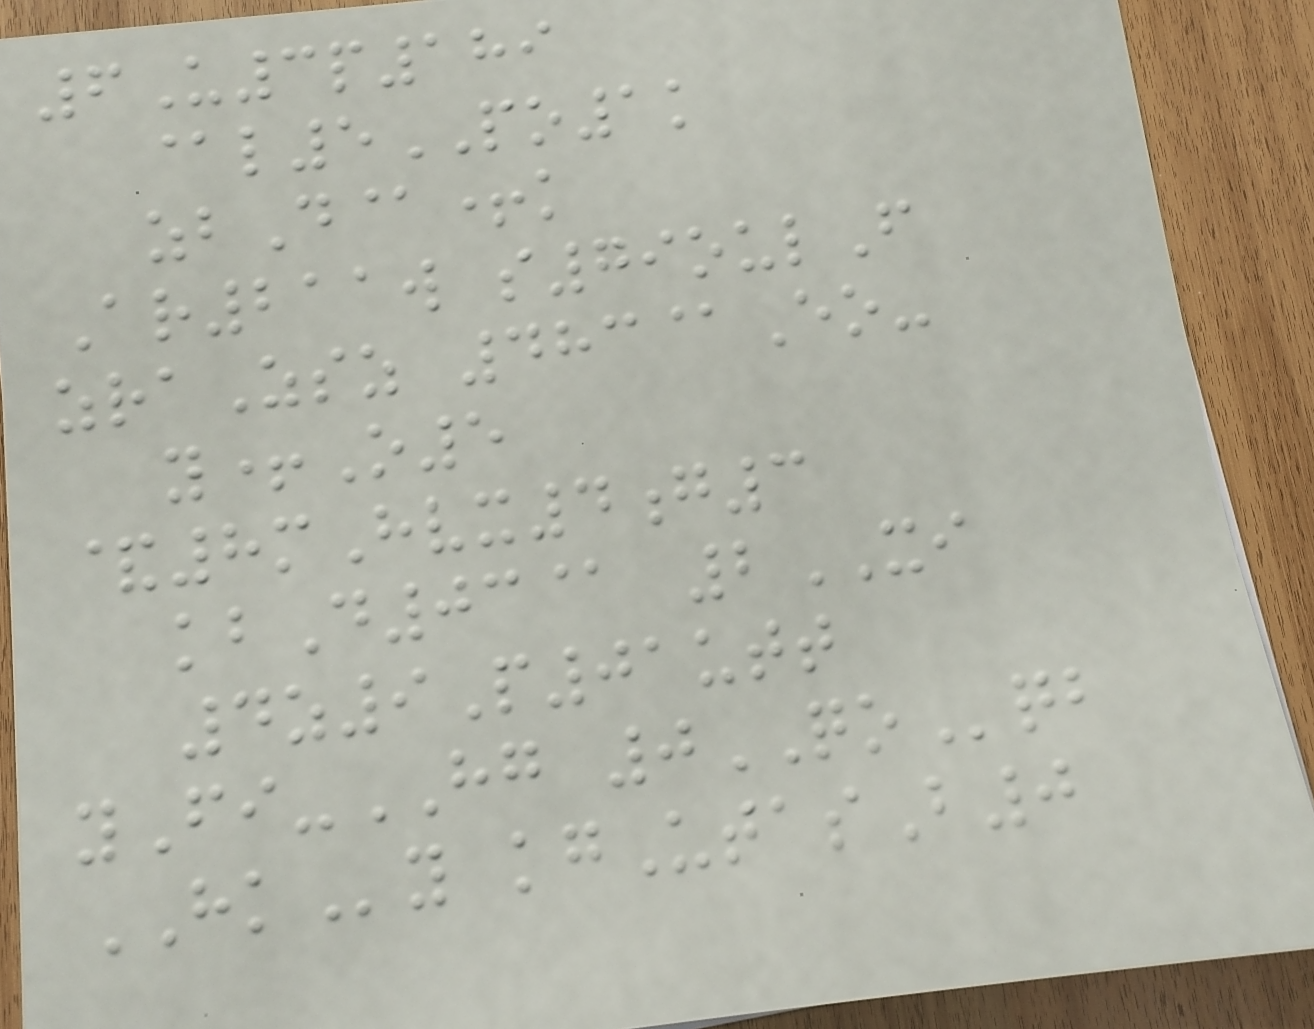6U3p189
@l5PO1k
zbD@+k
Ar211w s79oulF
zraZsz 483@Eo-
y+O5
&8mHvx4g3
kbD03@ 2XI
4z9P01utt
yFi-HG 0QOqb
HKy kgUtasB0
